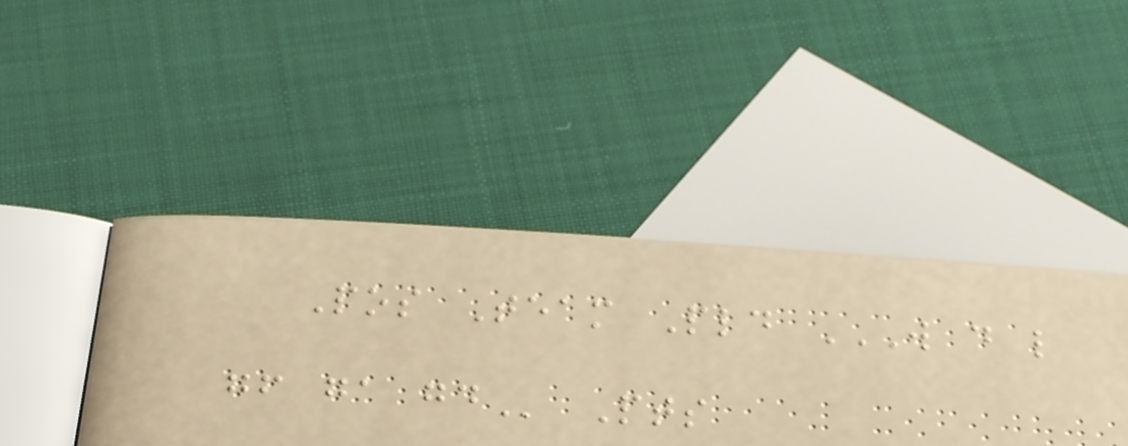Pos Team Pld W D L
GF GA GD Pts
